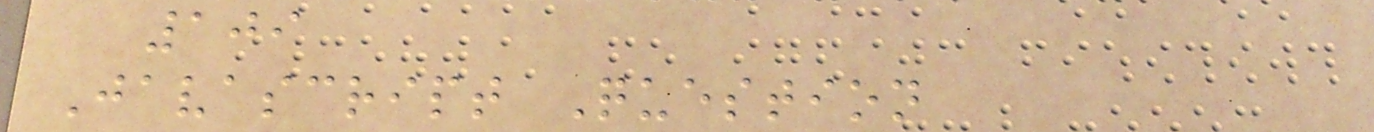109
Javascript Question
